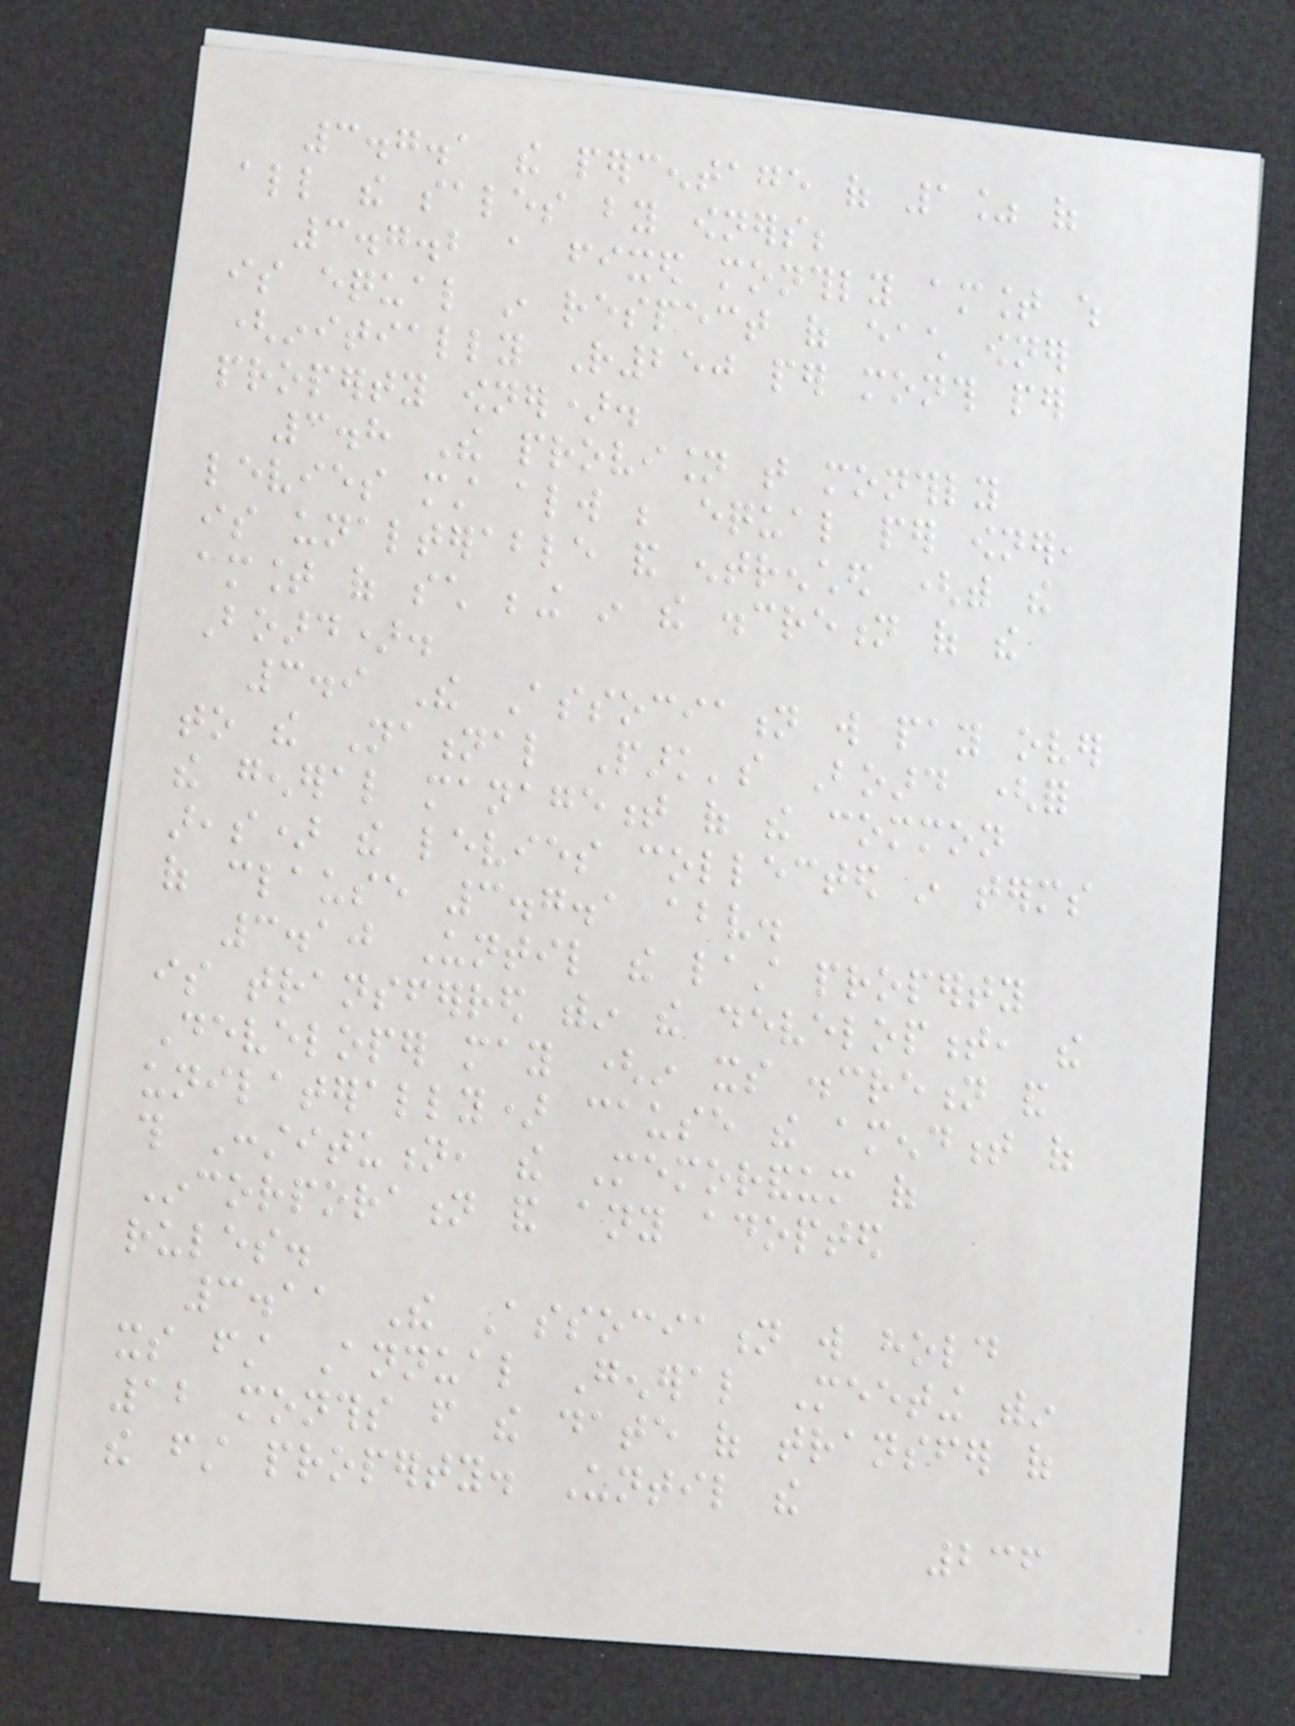3.7.1 the percentage of 1% of
all the sales by owners;
3.7.2 a fixed monthly amount which
is equal in respect of each owner
(initially R250 per month per
property owner).
3.8 The provision that monthly
levies must always be equal per owner,
is unalterable and entrenched (with the
amount of such being in the discretion of the
Board).
3.9 The Association will pay over
to the National Park's Board (for
the general management of the common
areas) the levies collected in terms
of clause 3.7.1 above.
3.10 Until the last property
is transferred within the development, the
Developer may (in its discretion and
unilaterally) cause the amendment of
this Constitution, the Memorandum of
Incorporation and any adopted
rules.
3.11 The Association will hold
its first Annual General Meeting within
12 months from the date of transfer of
the first property. Until the
236
